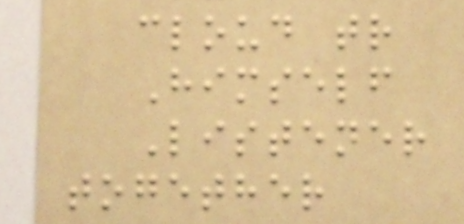cloud tr
Himself
Listener
together
